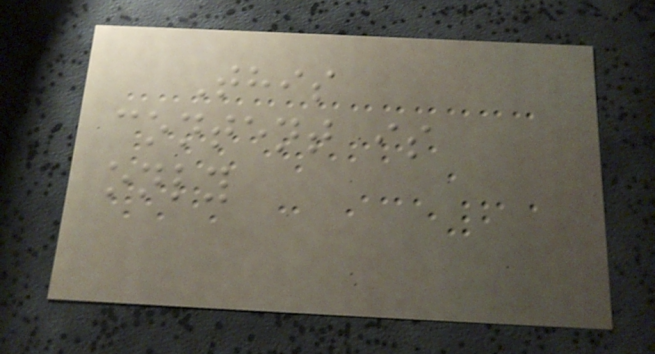This
content is
only
